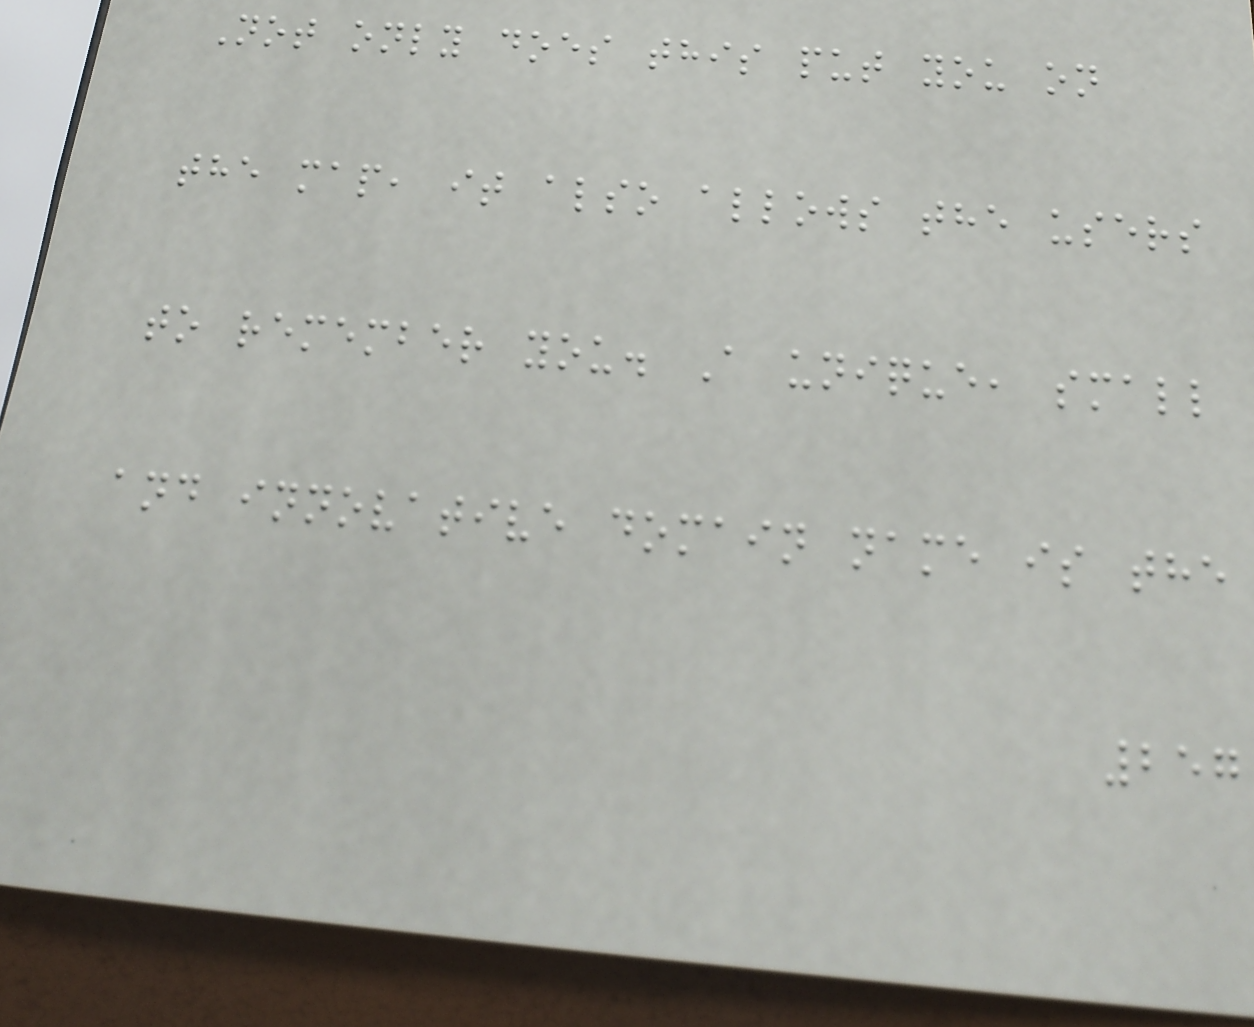Not only does this put you on
the map, it also allows the users
to remember you. A unique, small
and innovative domain name is the
257
